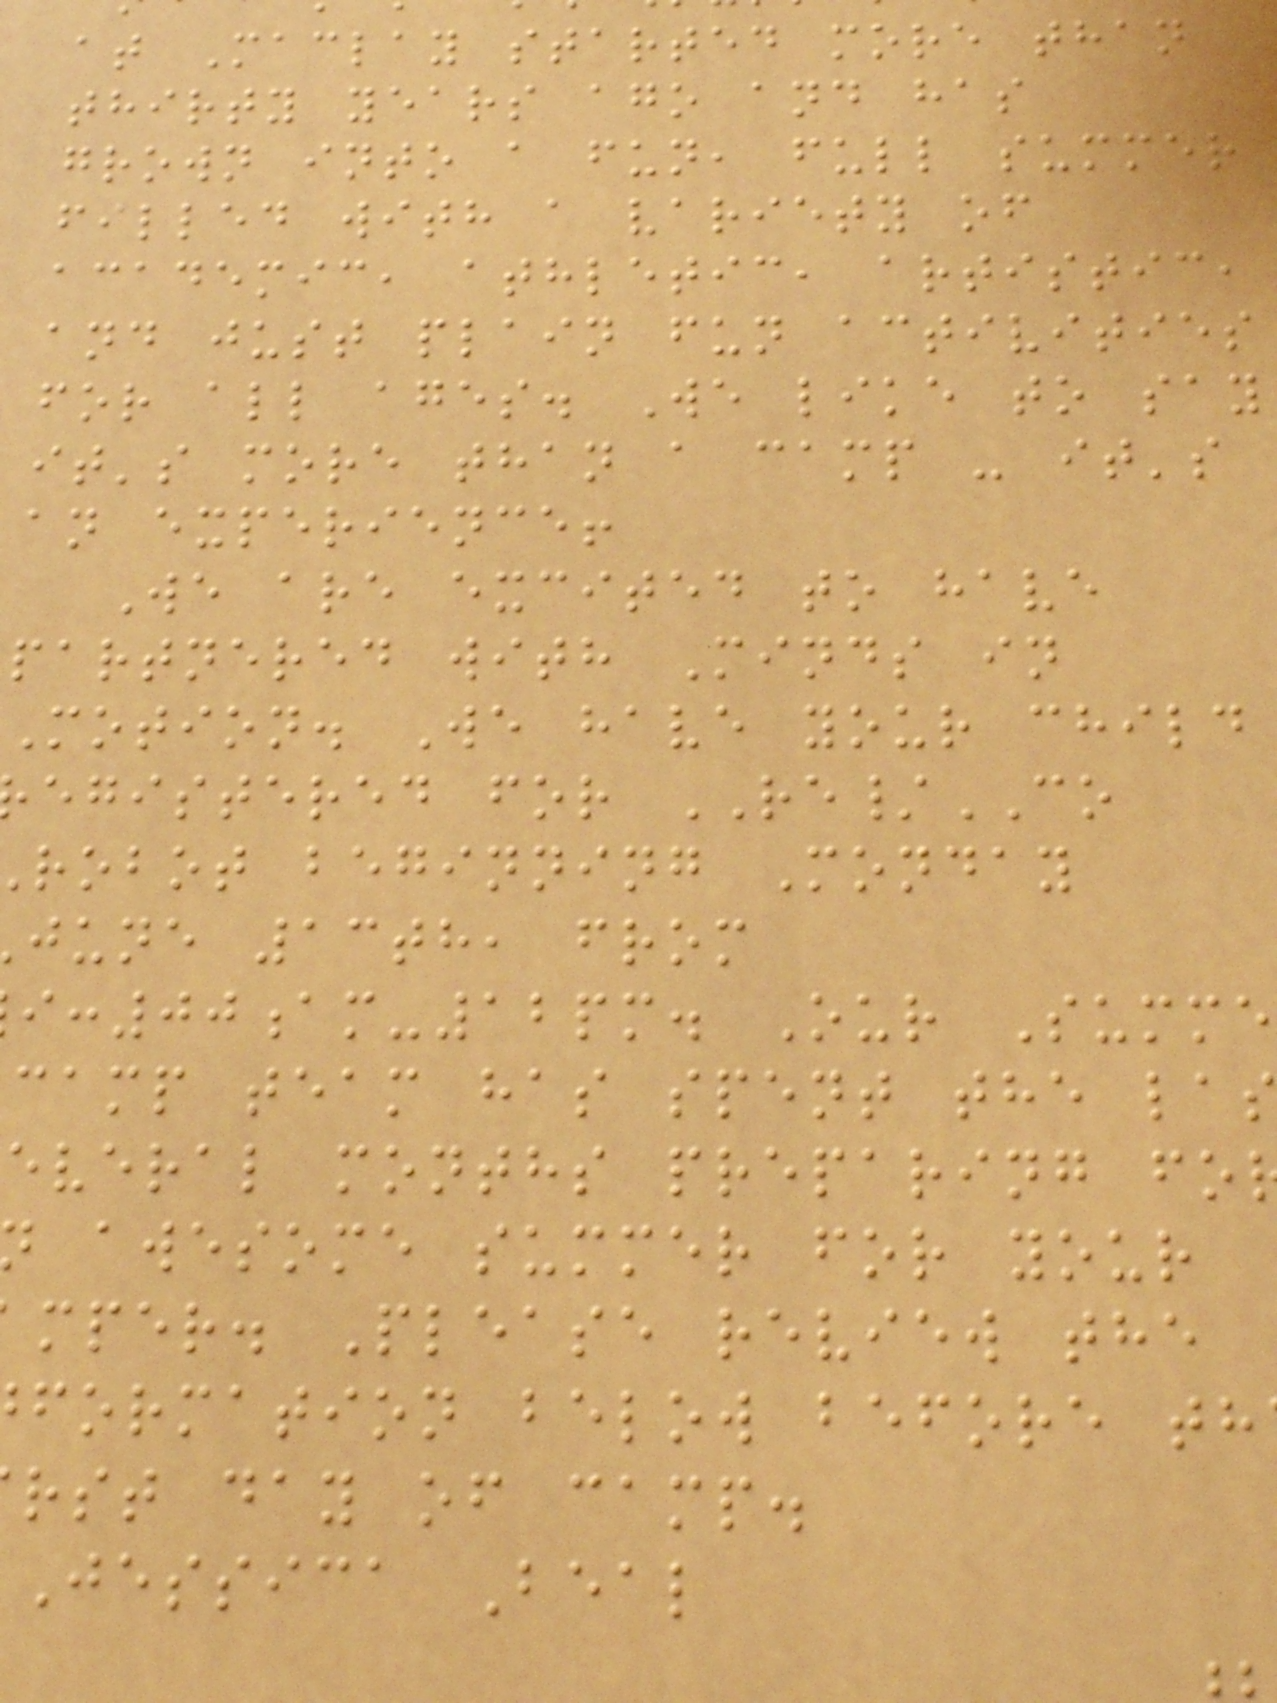at Maclay started more than
thirty years ago and has
grown into a fun, full summer
filled with a variety of
academic, athletic, artistic,
and just plain fun activities
for all ages. We like to say
it's more than a camp - it's
an experience!
We are excited to have
partnered with Minds in
Motion. We have your child
egistered for RE/CO
robot beginning Monday
june 13th, from
:00am-12pm. Our Summe
camp team has spent the la
everal months preparing fo
awesome summer for your
mper. Please review the
formation below before th
rst day of camp.
Jessica Beal
